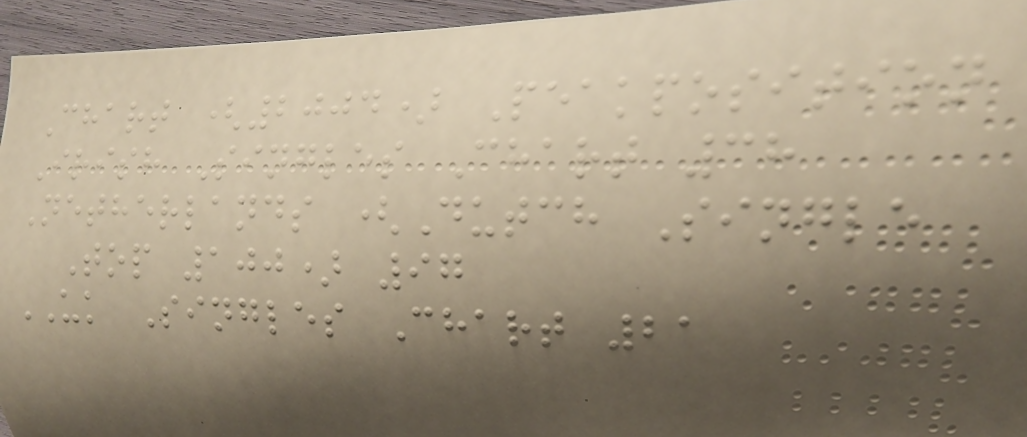Chart (2004) Peakposition
Irish Singles Chart 38
Netherlands (Dutch Single
Top 100) 97
UK Singles Chart 21
